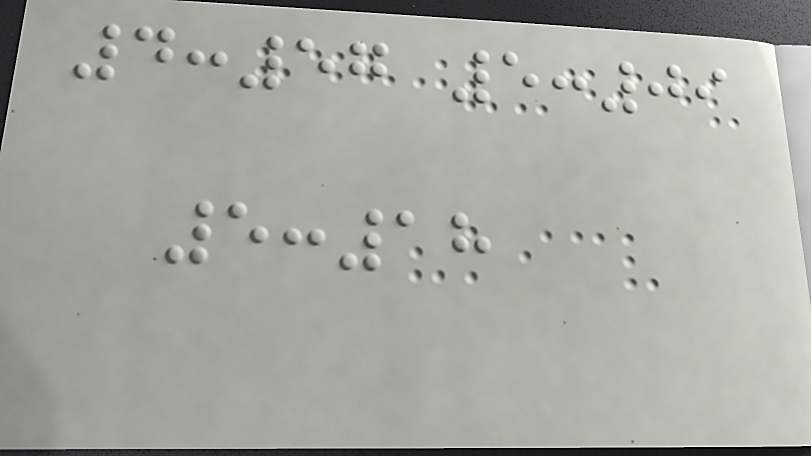4:57 5:09
5:18
